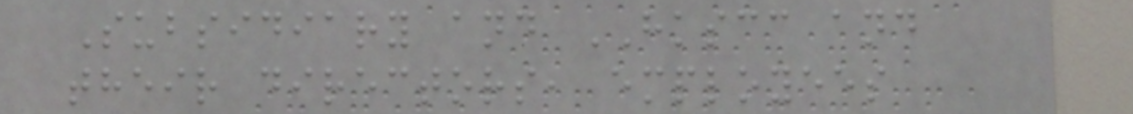Subsidiary and HKSCC and
their directors, employees
